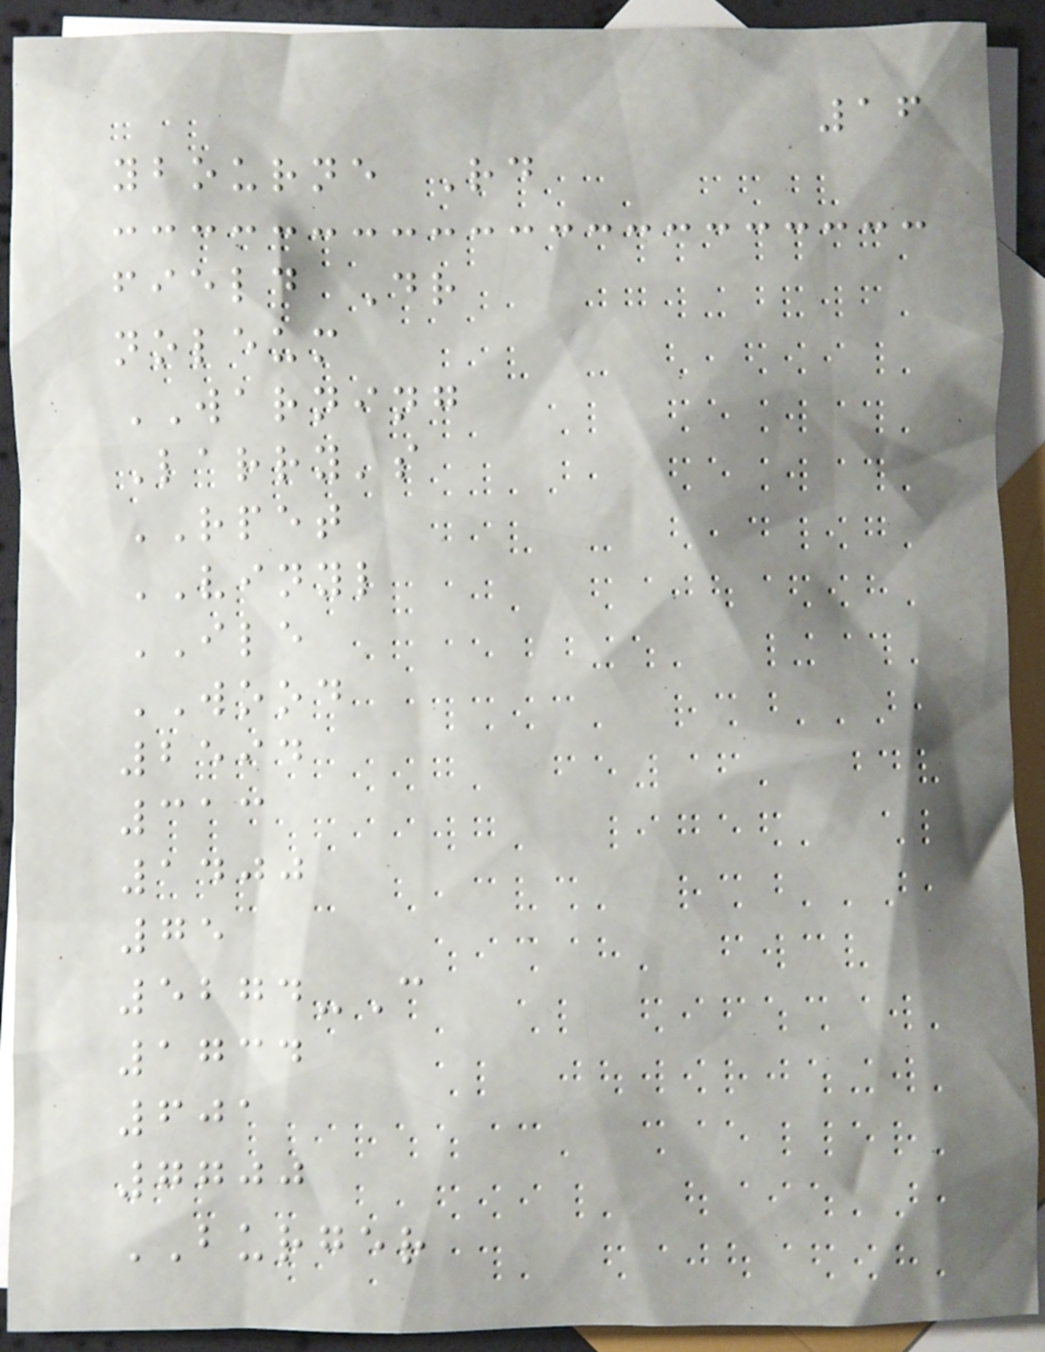16
ybourne Rd
field Dr
noleum
WARNING
Larry's
RPET
VINYL
ILE
WOOD
2594
313
1400
75
5274-C
1734
601
7700
BURGER
